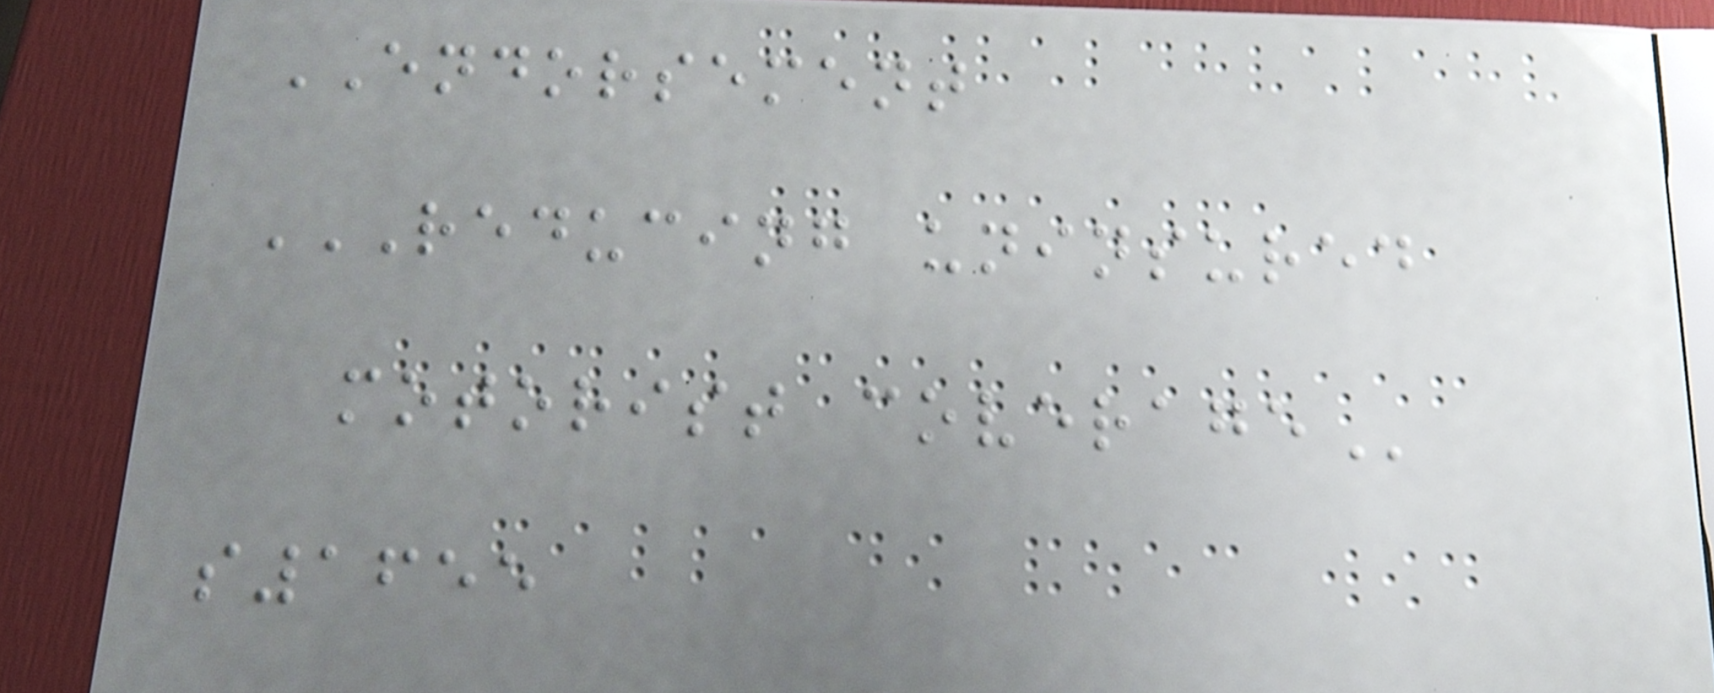ENDORSEMENT
REDUCING UNINSURED
MOTORIST COVERAGE
s1655
